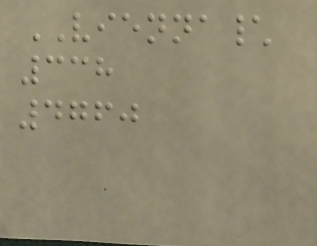VIENNA\
338
4760
